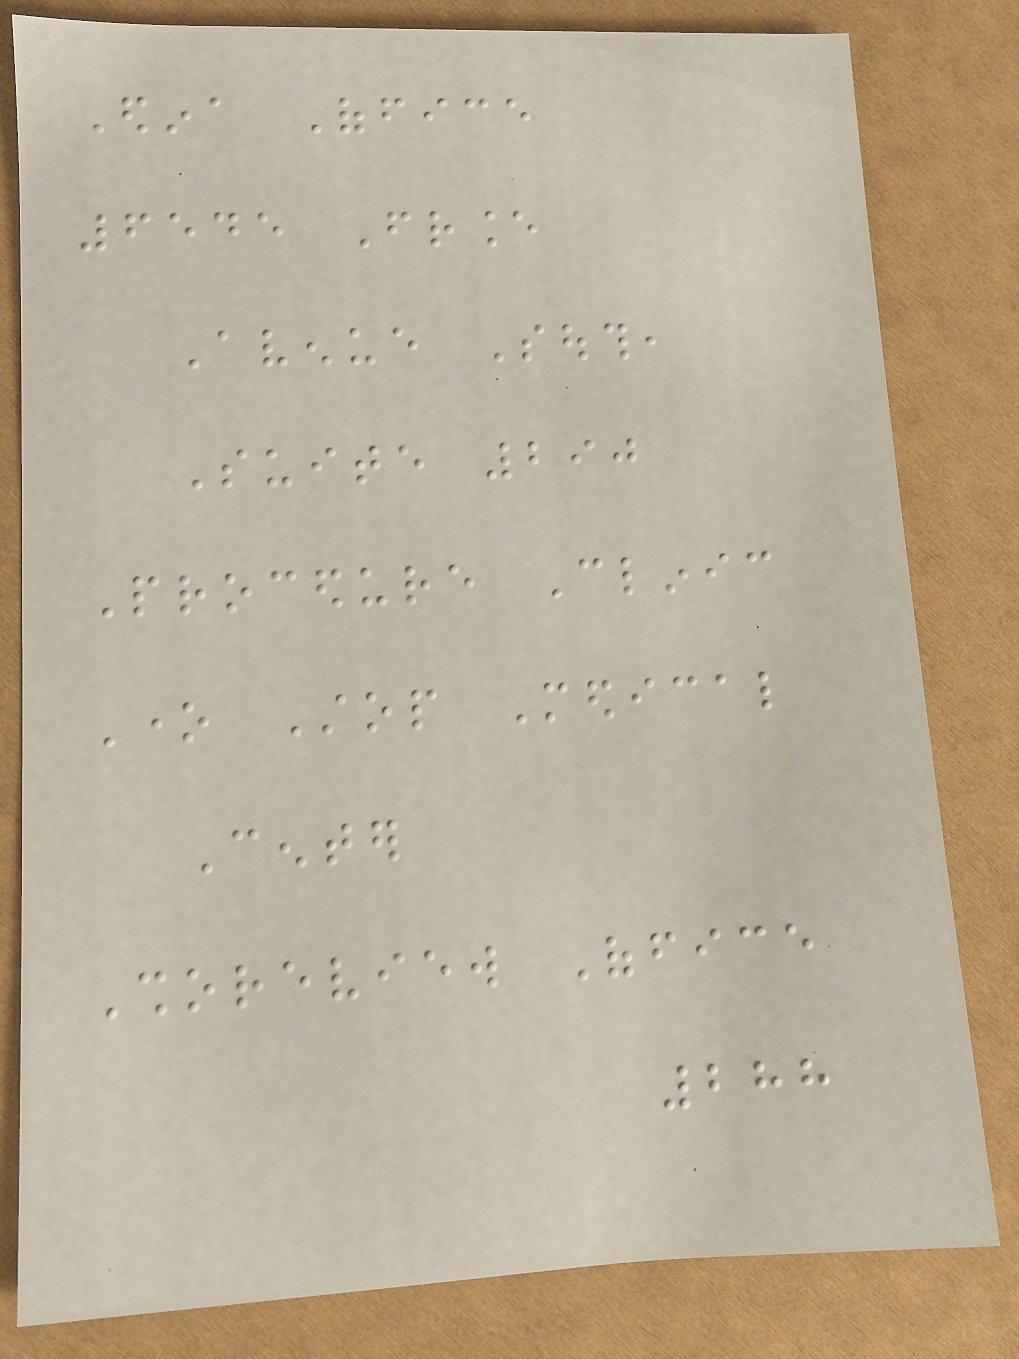Edina Office
6545 France
Avenue South,
Suite 290
Procedure Clinic
One Stop Medical
Center
Shoreview Office
288
